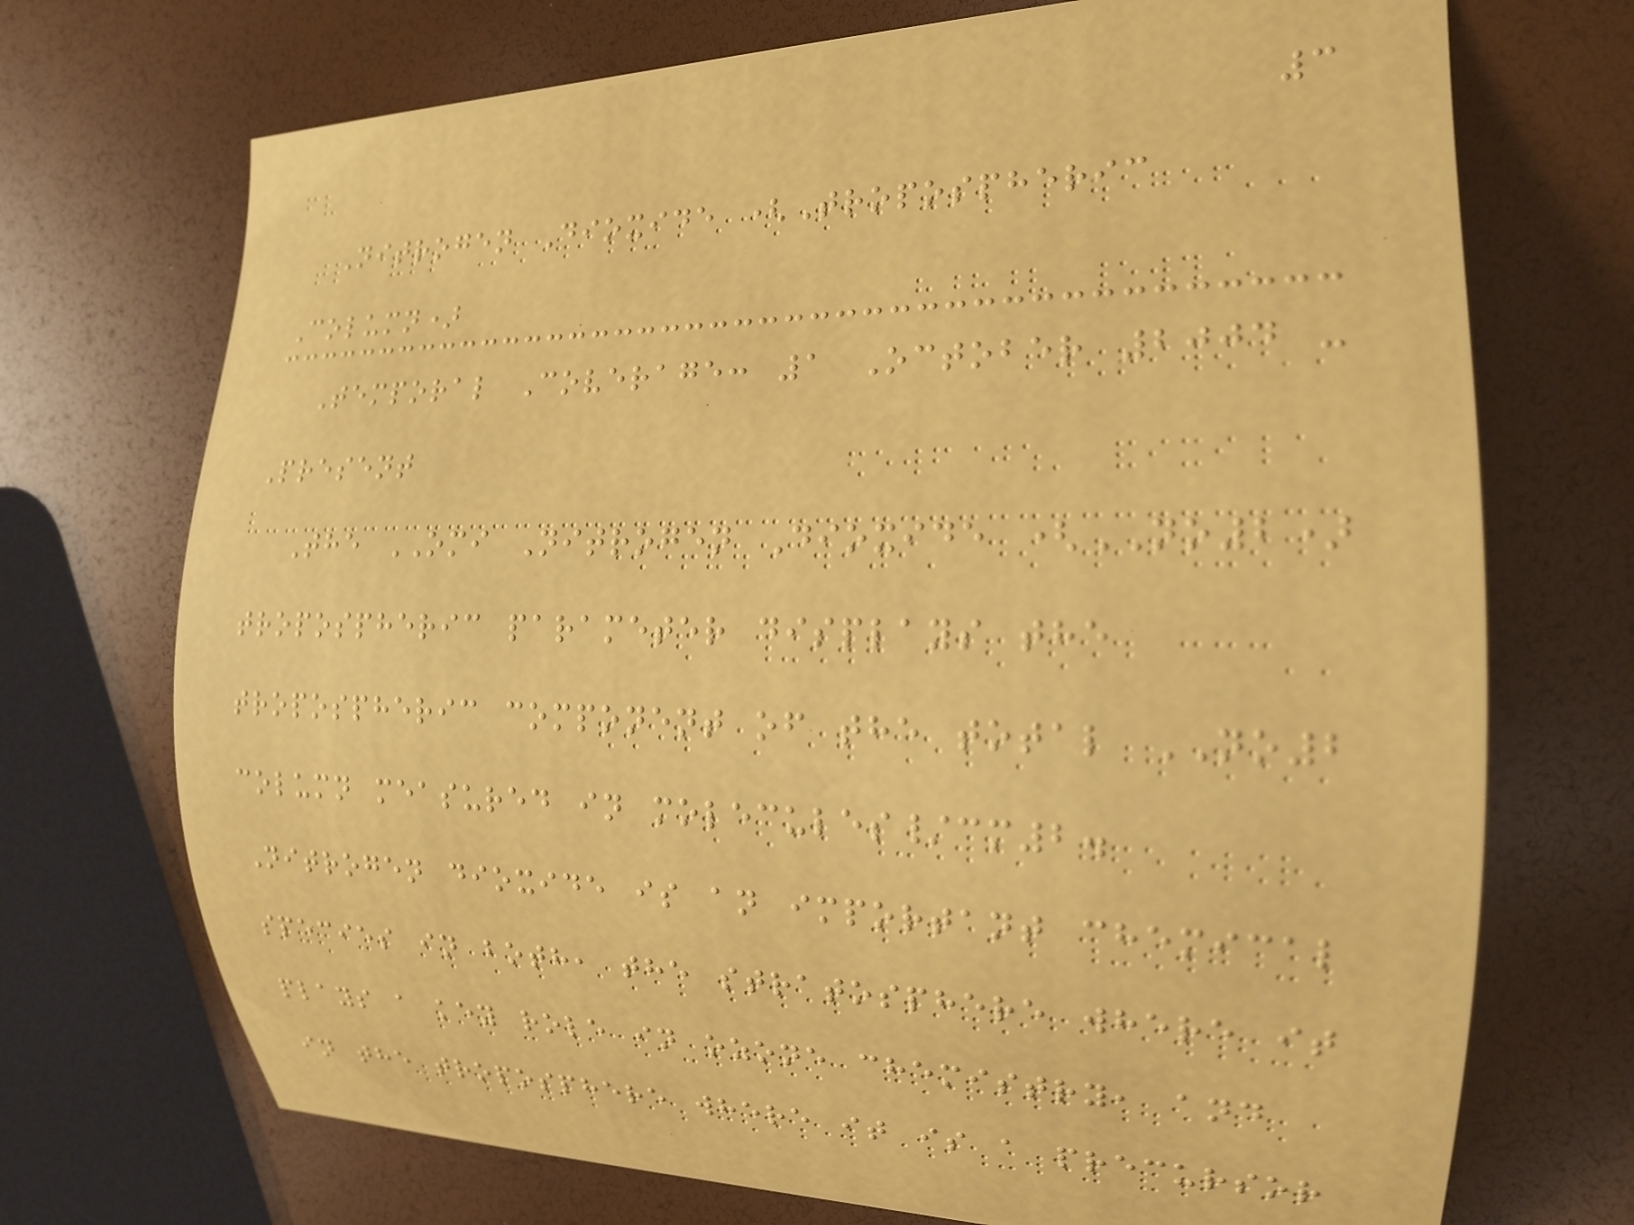3
Nitrogen Dioxide (Tropospheric
Column)
Temporal Coverage: 1 October 2004 -
Present
The OMI Nitrogen Dioxide (NO2)
tropospheric parameter displays the
tropospheric component of the total NO2
column measured in molecules/cm2.
Nitrogen dioxide is an important chemical
species in both, the stratosphere where it
plays a key role in ozone chemistry, and
in the troposphere where it is a precursor
